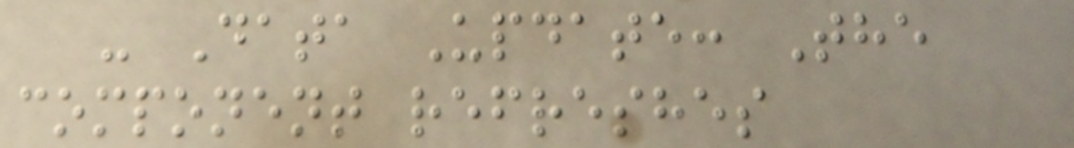- Data Update: The
component refreshes
